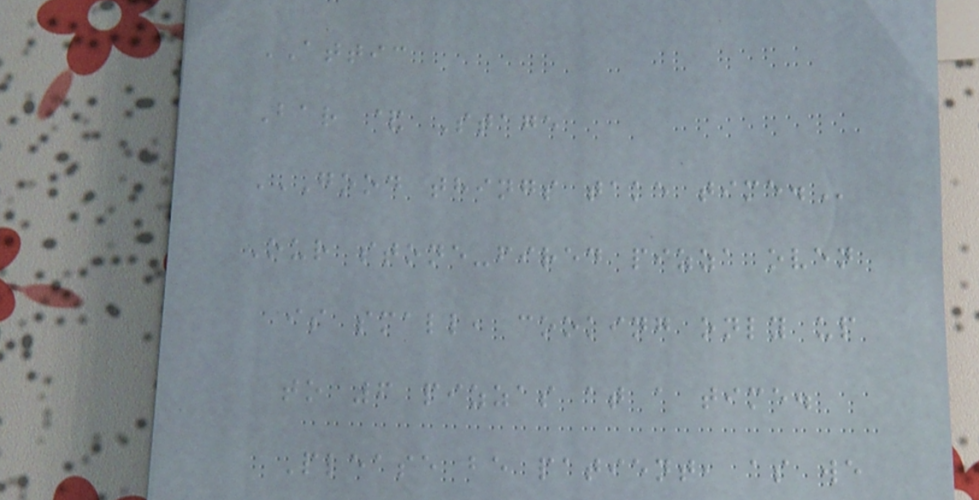ATTIC
Bar & Stage
GOOD THINGS TAKE TIME.
Our stone-fired pizza oven
is small, cooking only up
to 6 pizzas at a time.
Please be patient, as we
